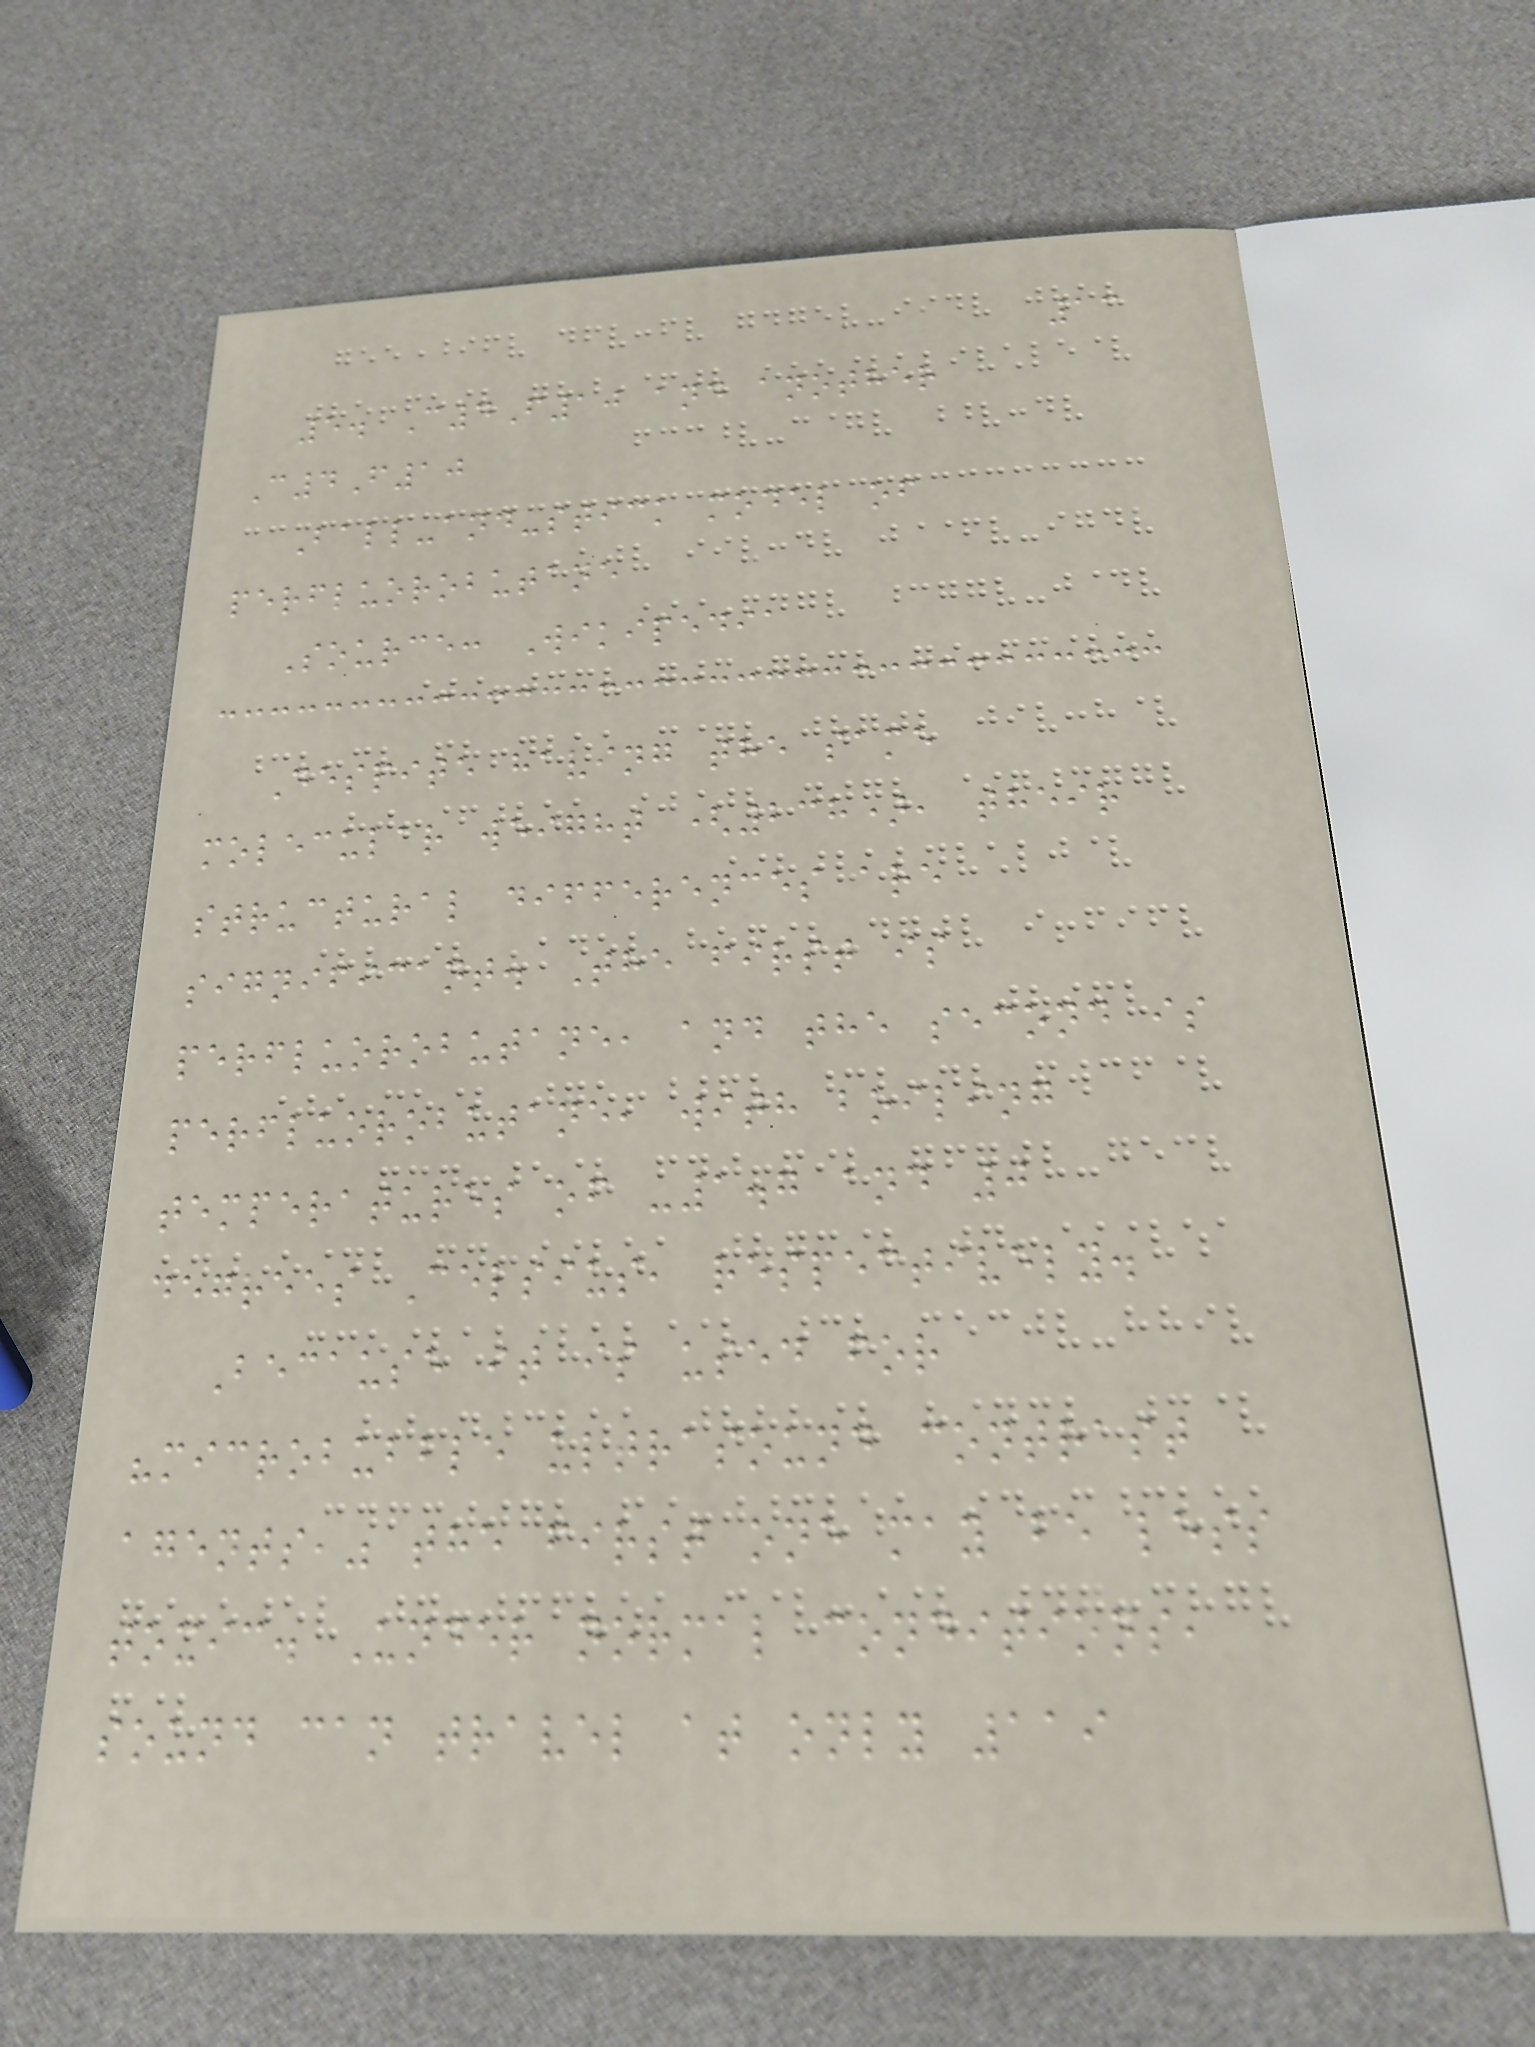13
5. C4F10 and another
C4F10
Ball-and-stick model of
perfluorobutane
Source: Wikipedia
Despite having the same
molecular weight (238), their
structural differences are
significant. The first is
perfluorobutane, and the second is
perfluorobutane, with boiling
temperatures of -1.7 and 0
degrees Celsius, respectively.
Because it is used for
"microbubble ultrasound contrast
agents," the first one may be less
toxic. Under normal conditions,
sound can travel at only 119
